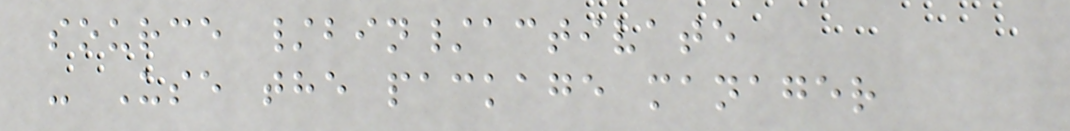source /bin/activate
- Use the package manager
